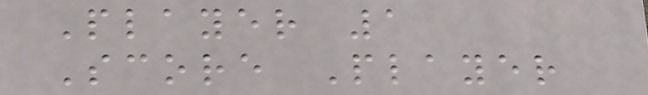Player 1
Score Player
